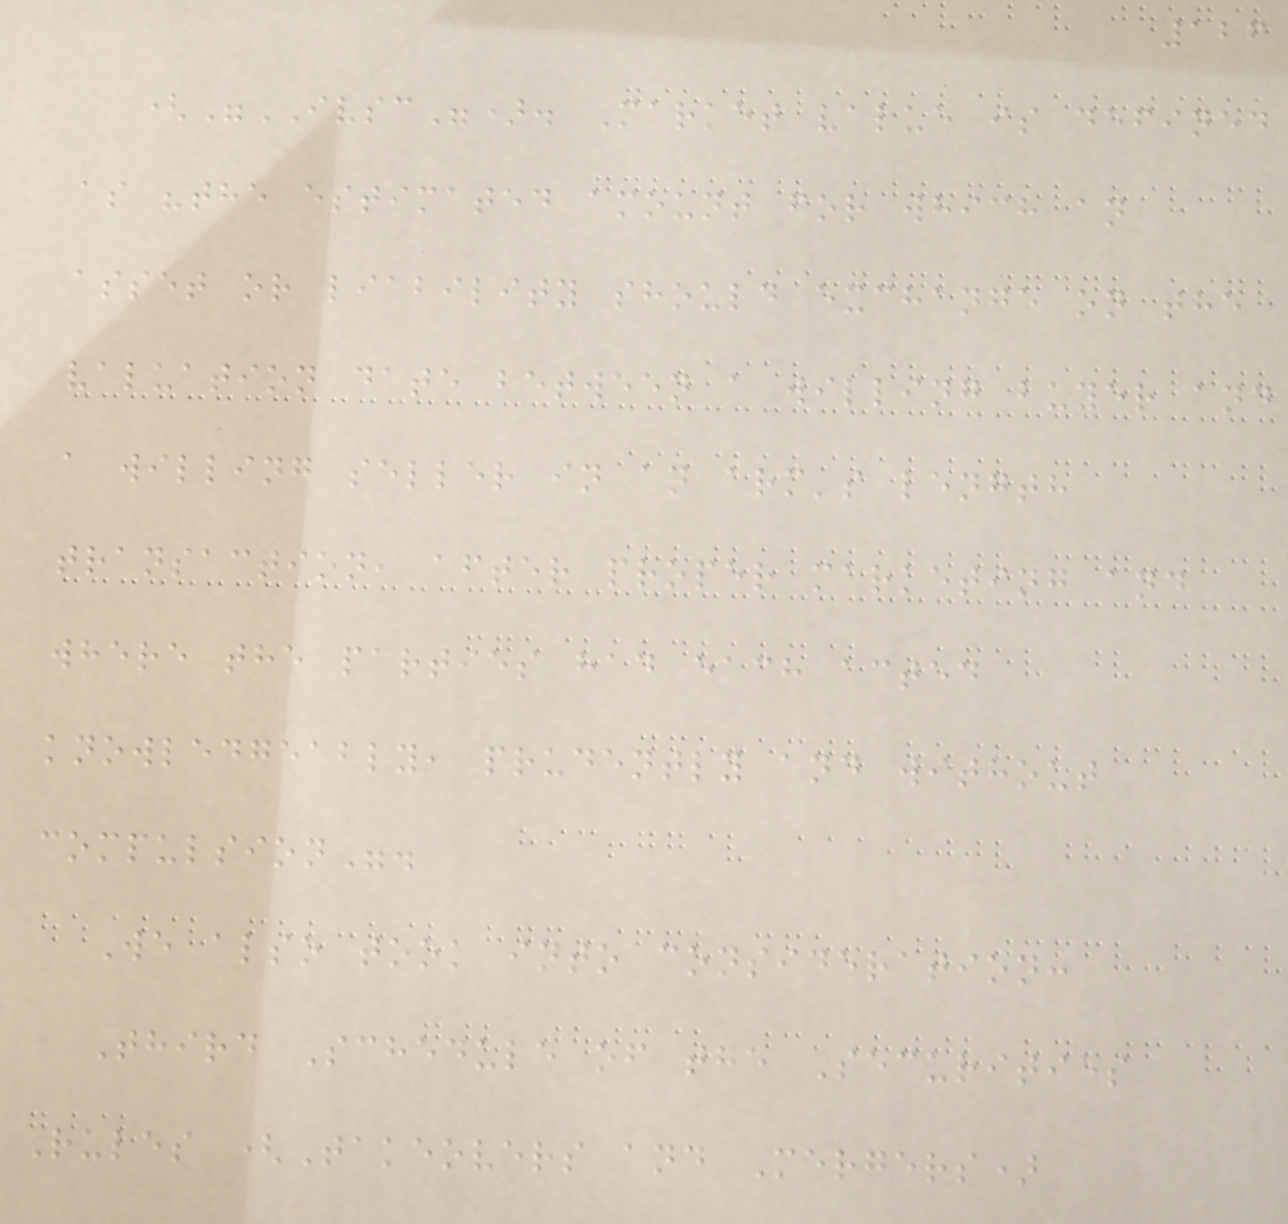126
("IVSC"). Market value is defined
as "the estimated amount for which an
asset or liability should exchange on the
valuation date between a willing buyer and
a willing seller in an arm's length
transaction, after proper marketing and
where the parties had each acted
knowledgeably, prudently and without
compulsion".
We also took into consideration:
Third Schedule of the Securities
Rules (Takeovers and Mergers)
